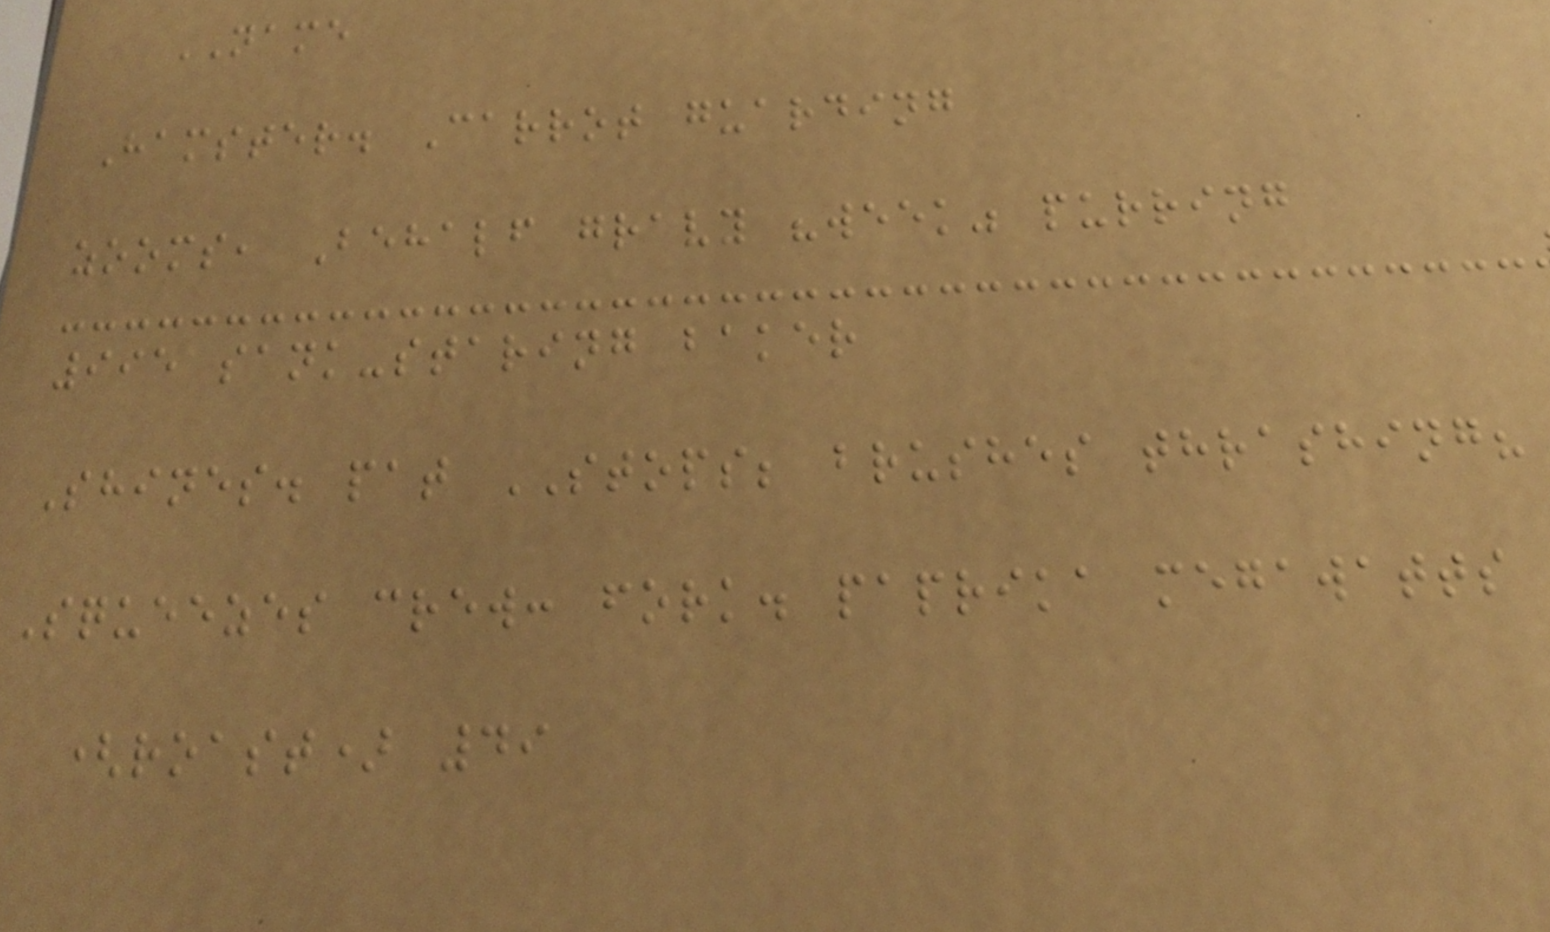NAME
Hamster. Carrot guarding
zooms, Behalf gravy "week" purring
995 sank-staring baker
Shines. pat STOPS; brushes thrashing?
Squeezes crew: fork. paprika megawatts
(roast) 49
